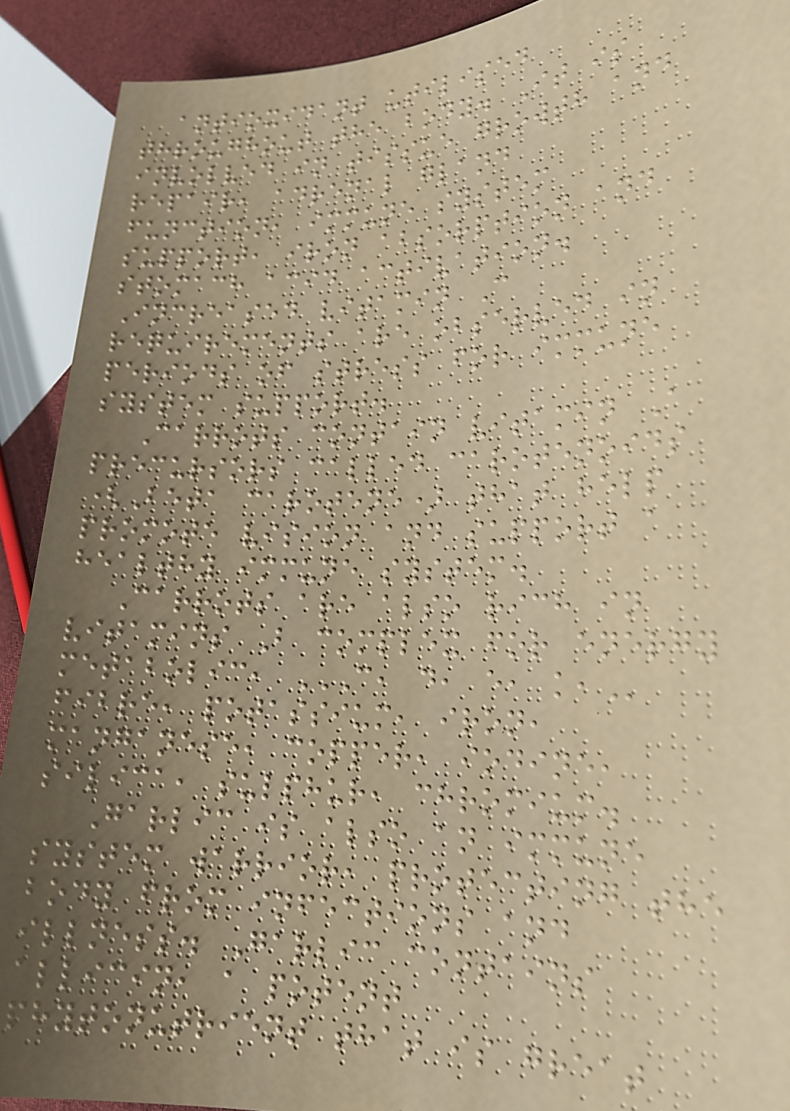antioxidant utilised
throughout the body. It is
involved in tissue growth and
repair, adrenal gland
function, immune system
support, iron absorption and
stomach acid activation.
Increased vitamin C
requirements are observed in
periods of stress for immune
system support.
Carrots contain vitamin A
precursors called carotenoids
(Beta carotene) that help
promote vision and support a
healthy immune system.
Carrots are also rich in
vitamins B complex for energy
metabolic, C, D, E, K,
fibre, potassium, iron,
manganese, copper, iodine,
silica, sulphur, chromium.
Garlic is also an immune
system warrior, protecting the
body from infections and
illness. Garlic contains
allicin, a potent
phytonutrient that is great
